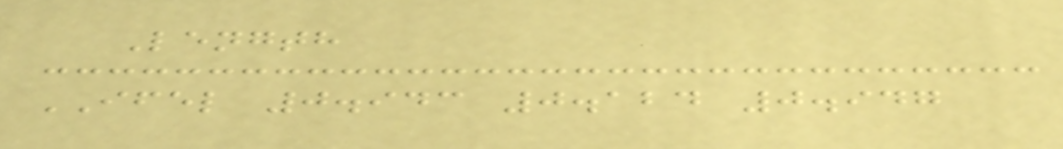Length
IFEL 0.943 0.124 0.947
